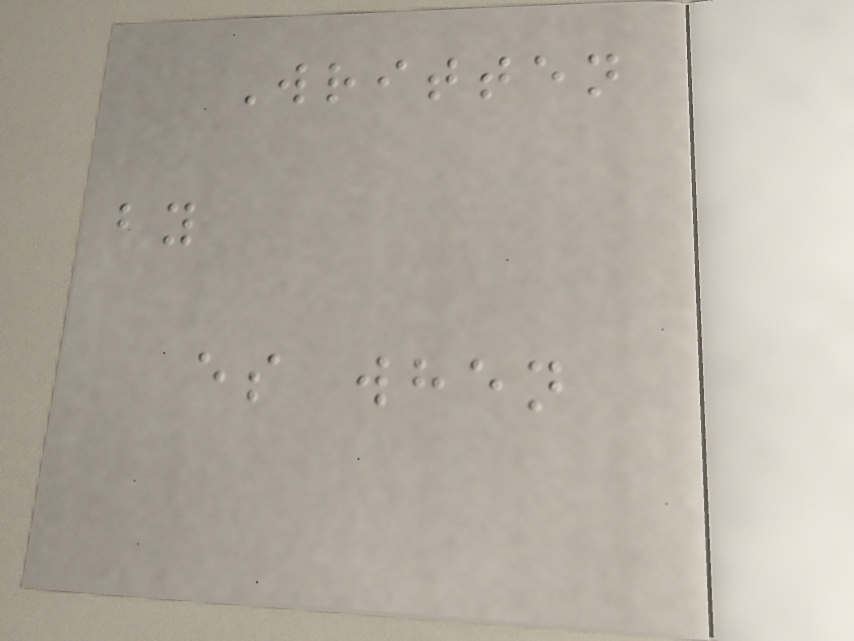Written
by
es when
